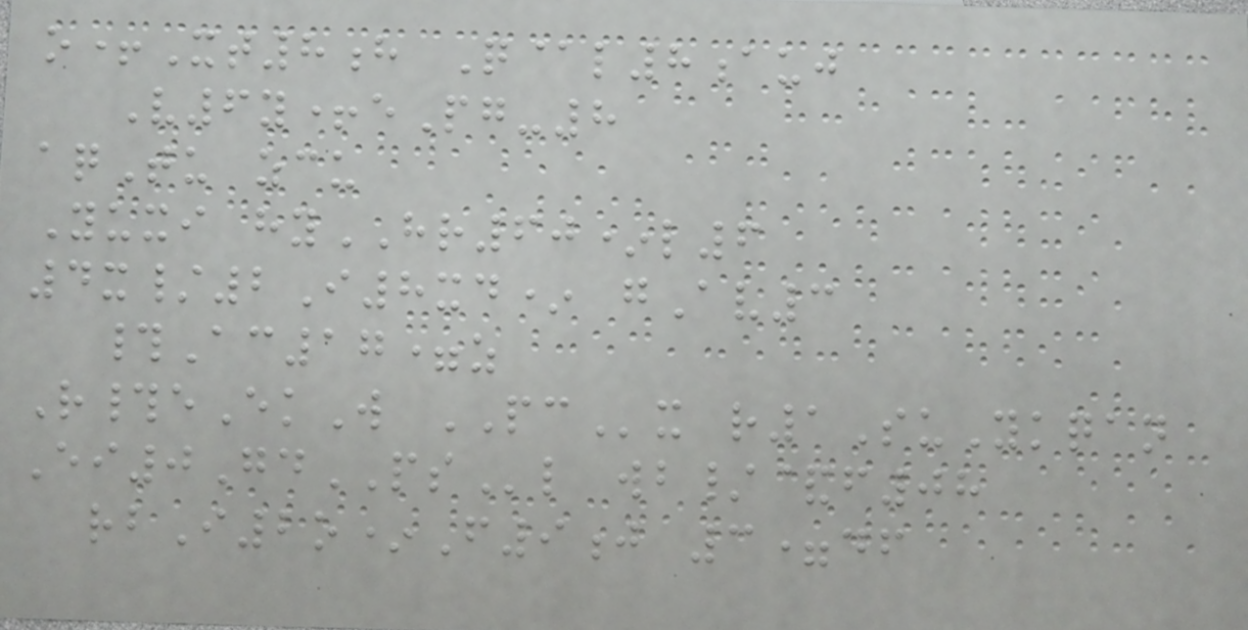o+Xt8h Q@l8auj
V6y+ePg-8
aqTu zcu
Yuxi hyHR60*l6
4x/2I8xd* gAv3
#Ac17=z
R#eEkW PCx r1SuYkqan
Ei0GdPSl wb/&f08
rbI2o*F9j 3=df
